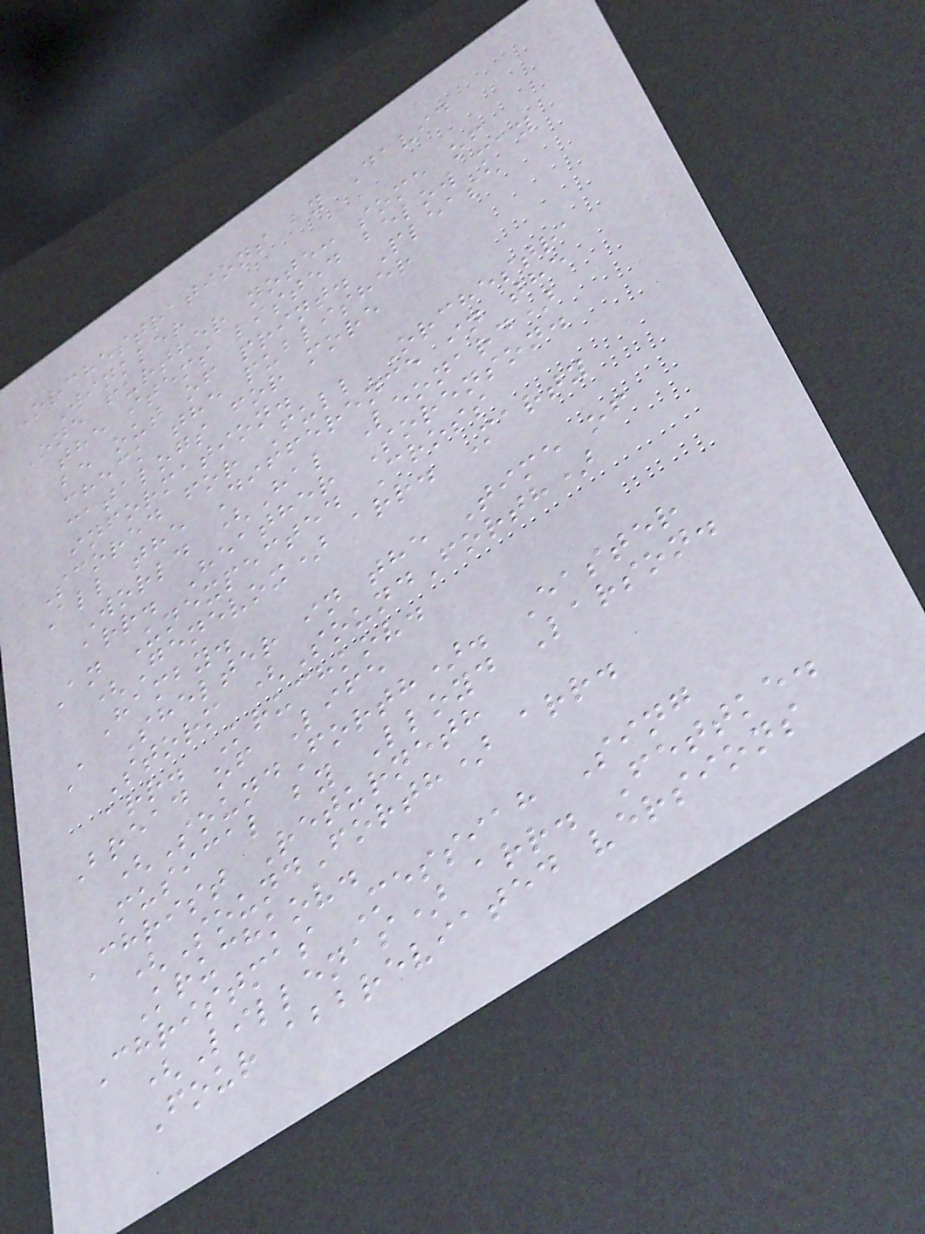Orchestrations by David
Winkler
One further note: some of
the items listed below may
be out of print. Please
check the publisher
catalogs for more
information.
Scored for Full Orchestra
All the Difference in the
World (Hal Leonard)
arr. Heather Sorenson.
An Unexpected Cross
(Genevox) arr. Marty
Hamby.
A Shelter in the Time of
Storm (SoundForth)
arr. Kruchkov.
Bread of Life
(SoundForth). Easter
musical by Lloyd Larson.
Christ Returneth
(SoundForth) arr.
Kruchkov.
Christmas Messiah Sing
(Lillenas) arr. Fettke.
Four abbreviated versions
